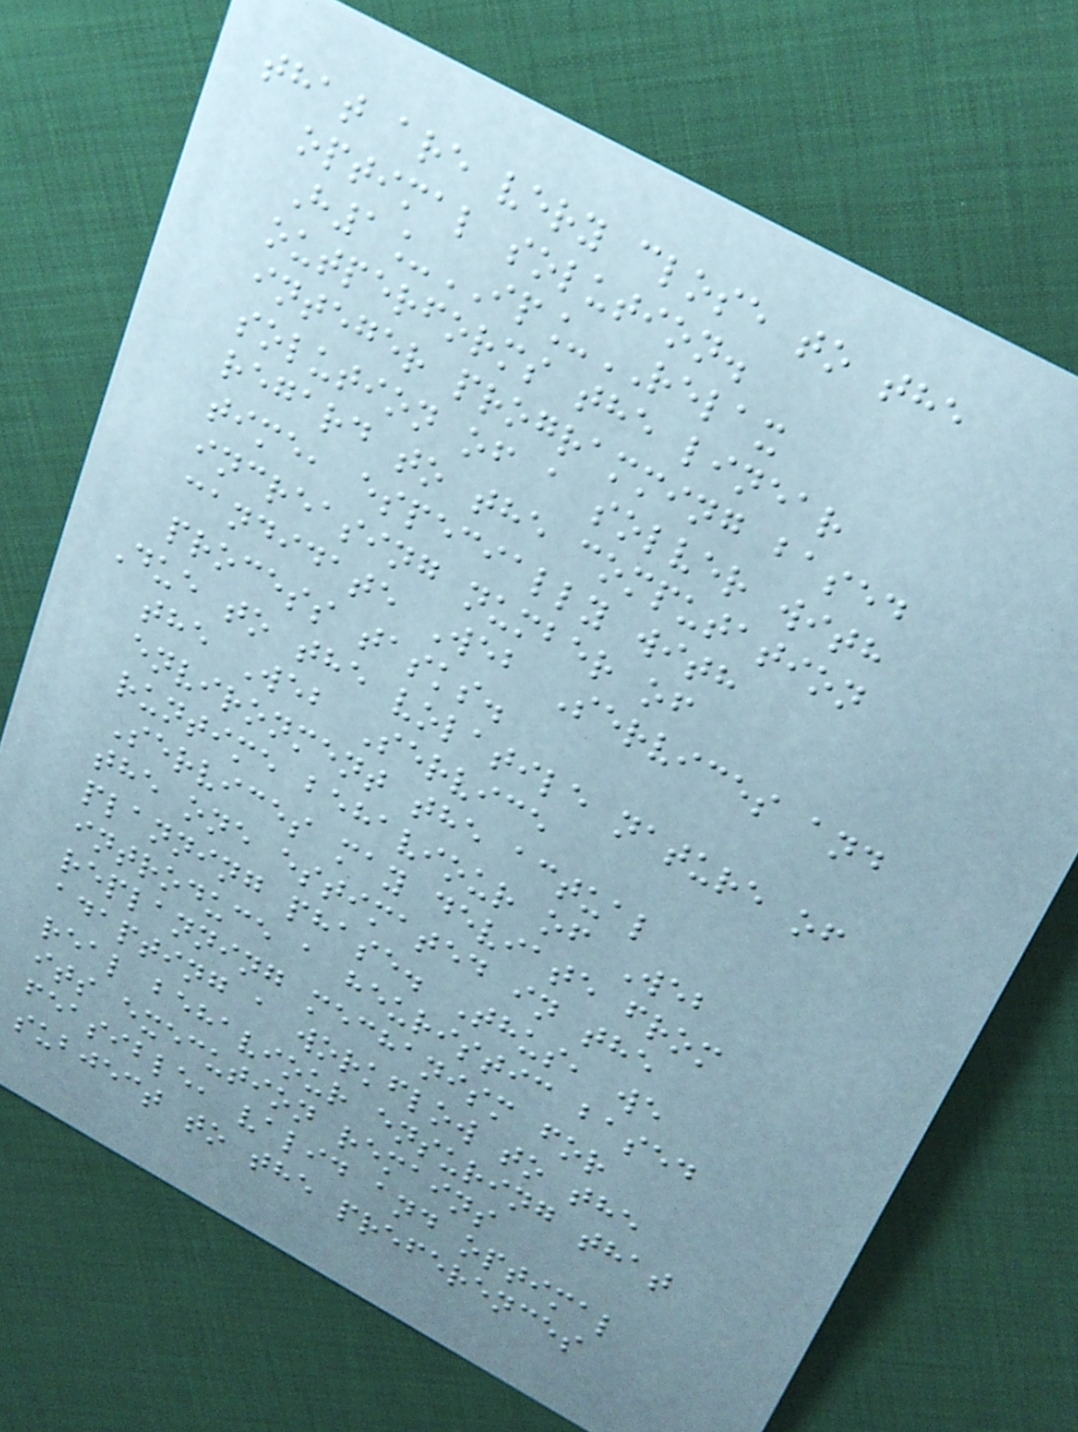that are very close to the
optimal solution.
H1_IP_RELAX
outperforms the linear
integer programming based
solution of a solver with
regard to the computation
time, especially with
increasing number of
candidate Web Services and
process tasks.
Due to the volatile nature of
the Web Service
environment the actual
runtime behaviour of Web
Services may deviate from
the one estimated in the
planning phase. Thus, we
introduce a heuristic based
replanning mechanism for
adapting a workflow to the
real behaviour ensuring that
its execution remains
feasible, valid and optimal
subject to the preferences
